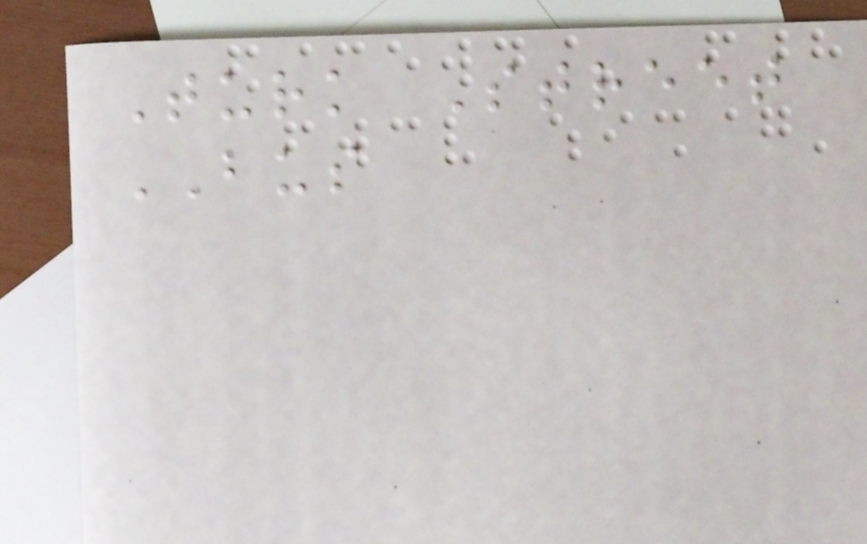Turk Street
BUS
